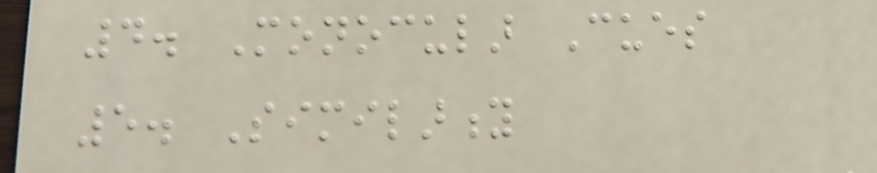4. Monocular Cues
5. Similarity
